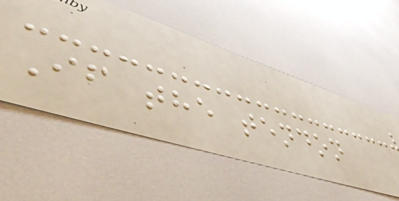If the tendon
